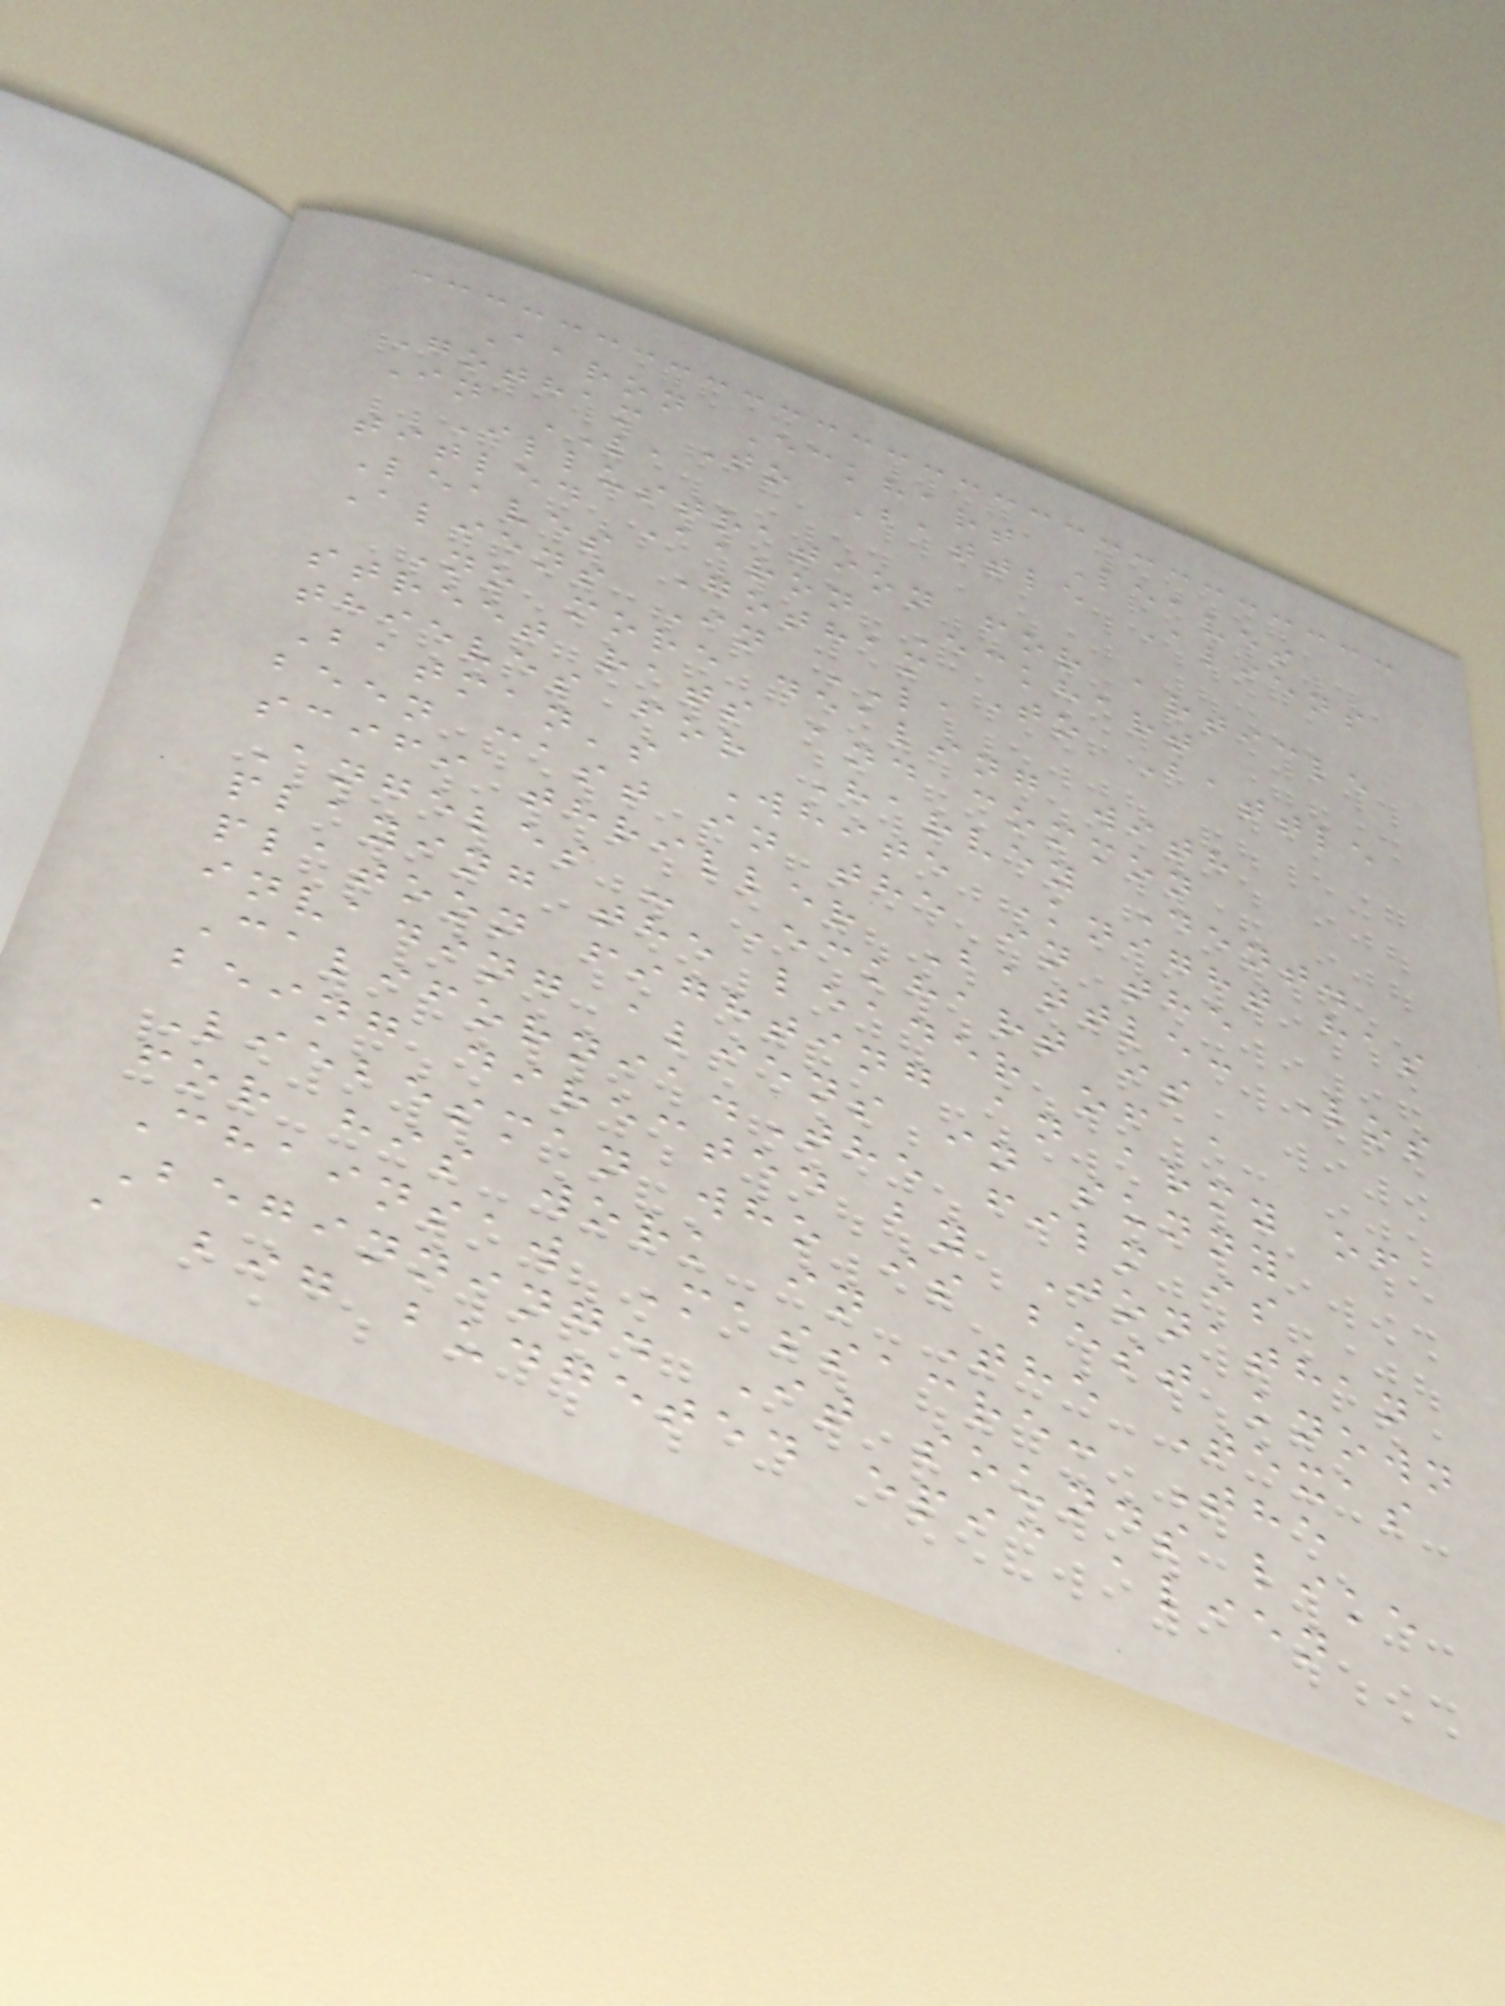Aaron Eckhart Leaves
Gotham To Battle Aliens
In LA
Illustration for article
titled Aaron Eckhart
Leaves Gotham To Battle
Aliens In LA
No more dealing with
street rats and common
thieves for Harvey Dent.
Batman's White Knight has
been cast in the in the
scifi thriller Battle: Los
Angeles - Eckhart is
playing the leader of a
platoon fighting an army of
invading aliens in sunny
California.The film is
being directed by Jonathan
Liebesman who is best known
for his work in The Texas
Chainsaw Massacre: The
Beginning. It sounds like
a big budgeted epic alien
